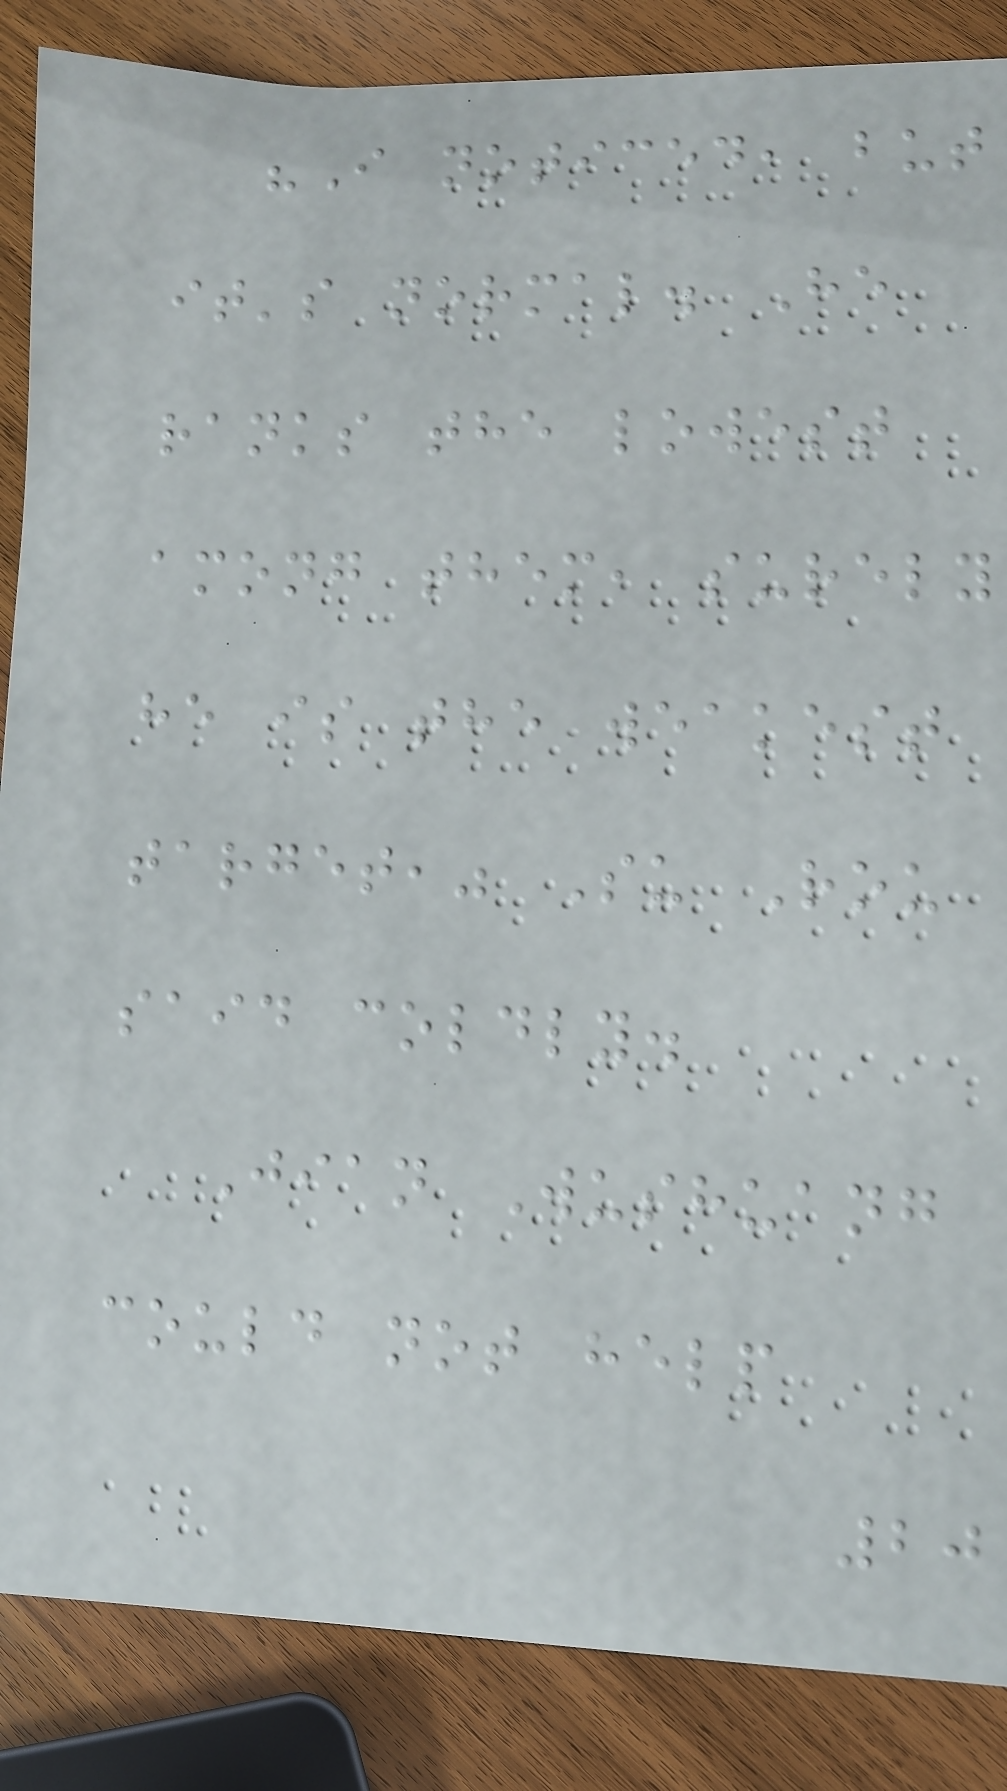"I noticed, but
it's normal. He
ranks the lowest
among them, surely
he is the weakest
target," Su Rou
said coldly.
Jian Wushuang
could not help
20
